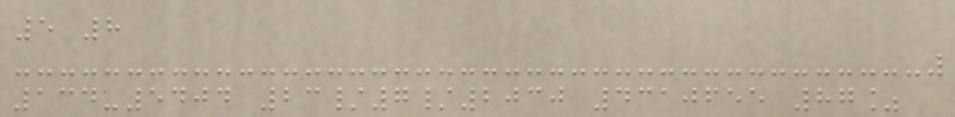5 8
134-5404 23/7/2030 4310655 87%
